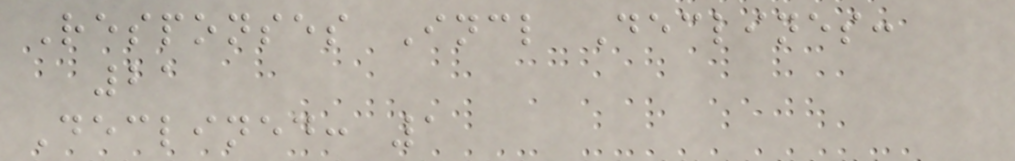Responses Incl Declines:
21
Declined: 1
